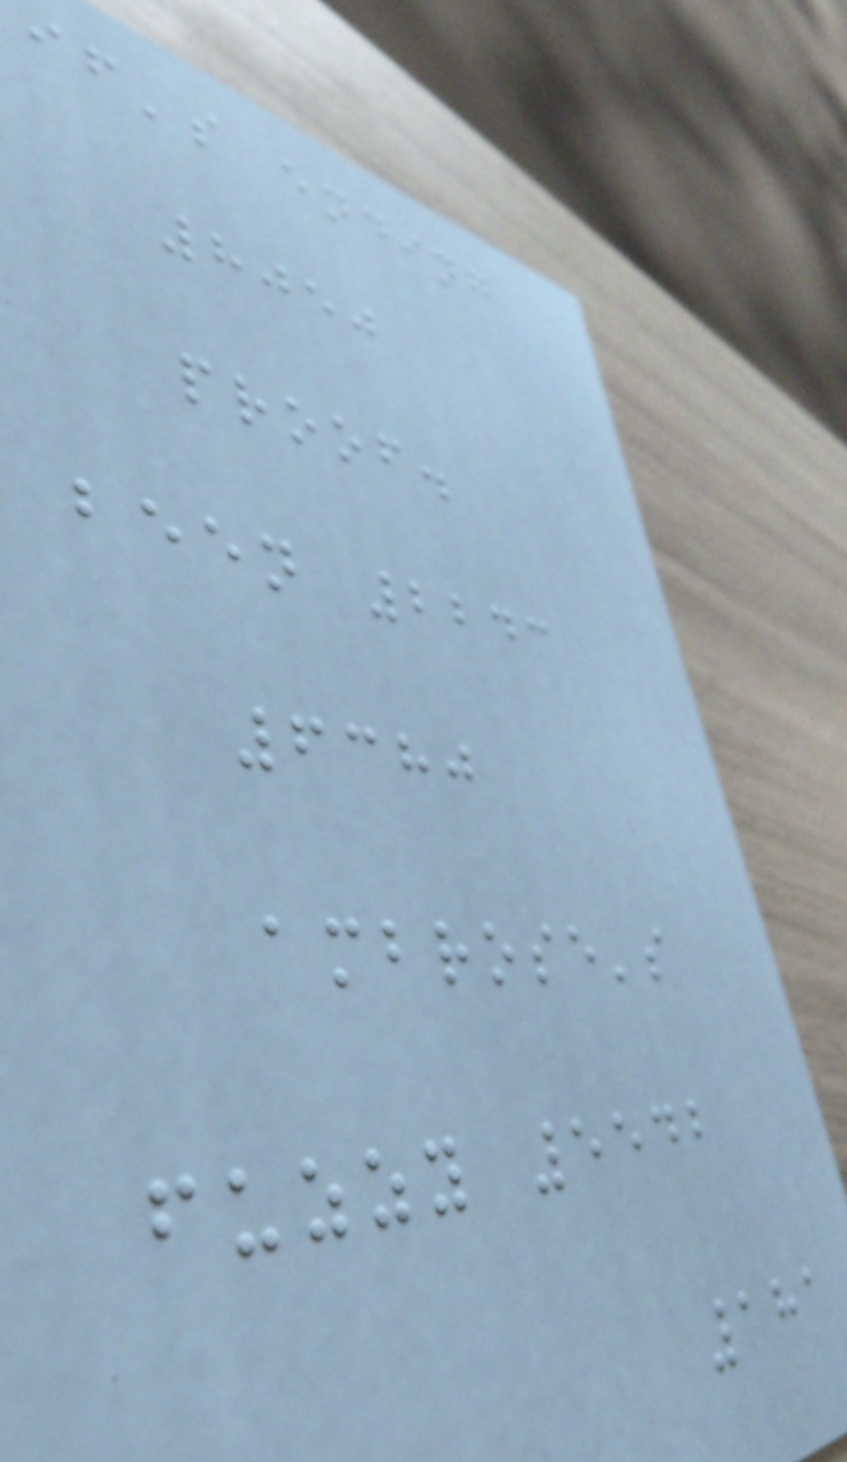if's ending
8050
proof.
been 2243
6380
ambrose's
fuzzy 5542
181
